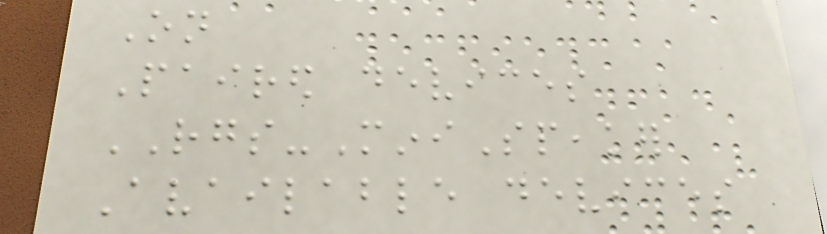On
Paired devices
RGS-MiniSpeaker
Available devices
